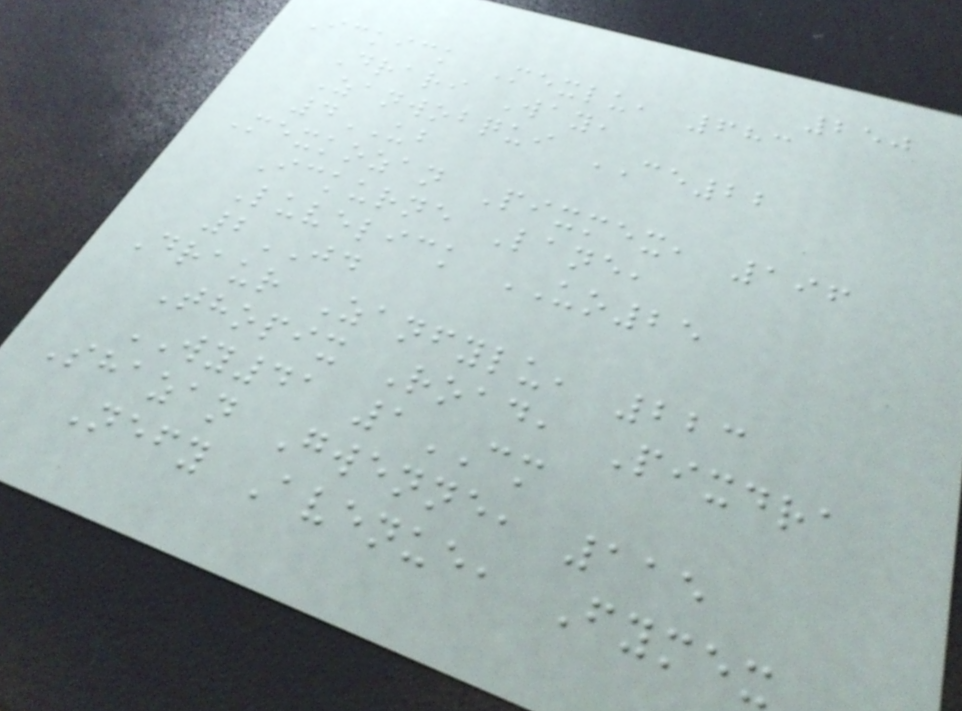250
Ickick Mexlu, 683
Drari Way,
Zanwobqui CE22
4UB
Mexkozan Pixmex, 196
Ickurne Lane,
Luvelick UO25
2JD
Draur Zanfylu, 223
Thopix Road, Pixdra
WY41 1CM
Shazan Gwenne, 115
Nefy Avenue, Fymex
